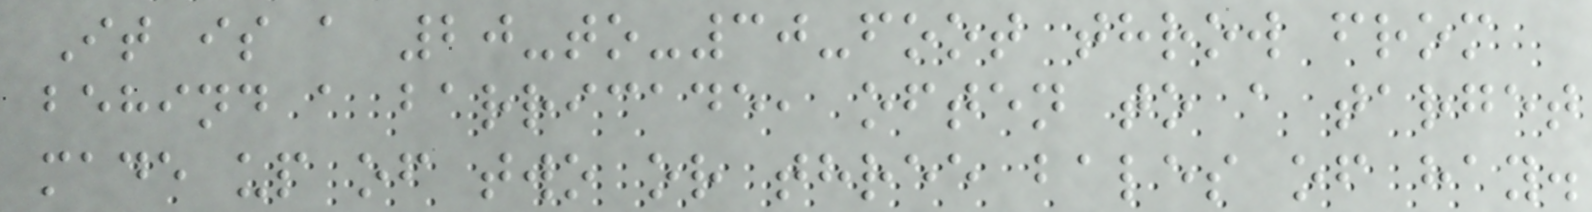It is a 20-to-30-foot throw from
behind a barricade, often to a target
made up of two or three bales of hay.
